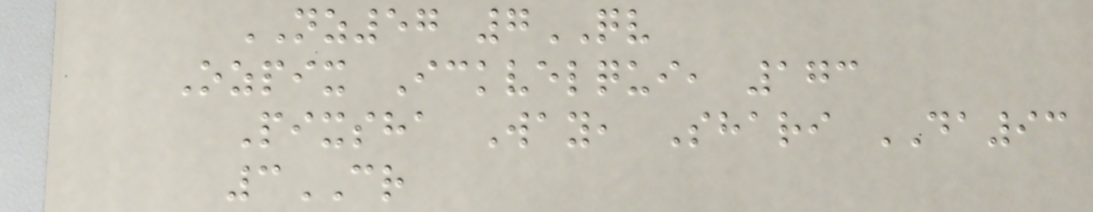NZ57 7QV
Ozpix Ickvelqui, 173
Pixsha Way, Shari DA93
3CR
